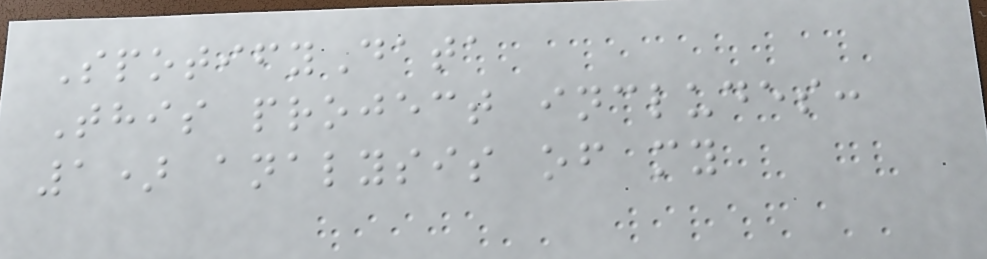SpotifyData
This project includes:
1) analysis of my
